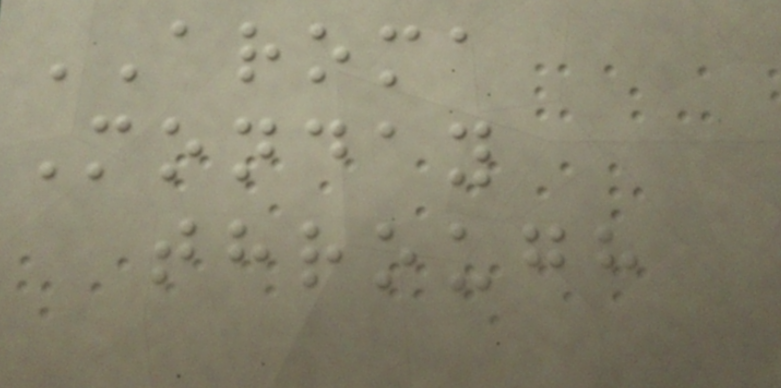AROMA
Monday
through
